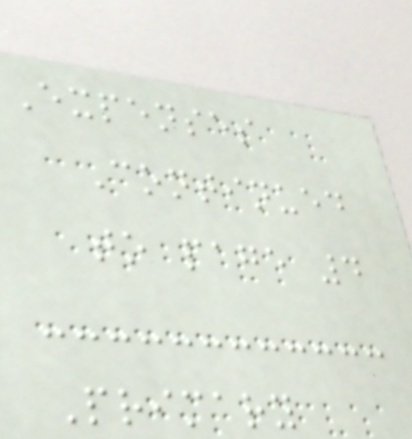Expenses
Continued
to page 4
Primary
